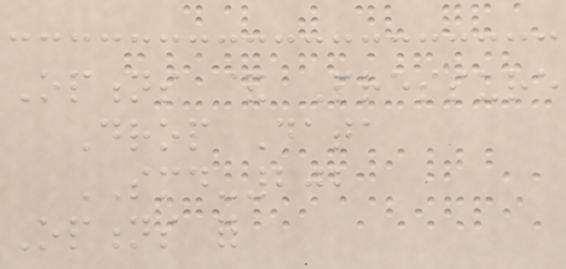Options & Pressure
Drop Data
SMD-202
Options for
